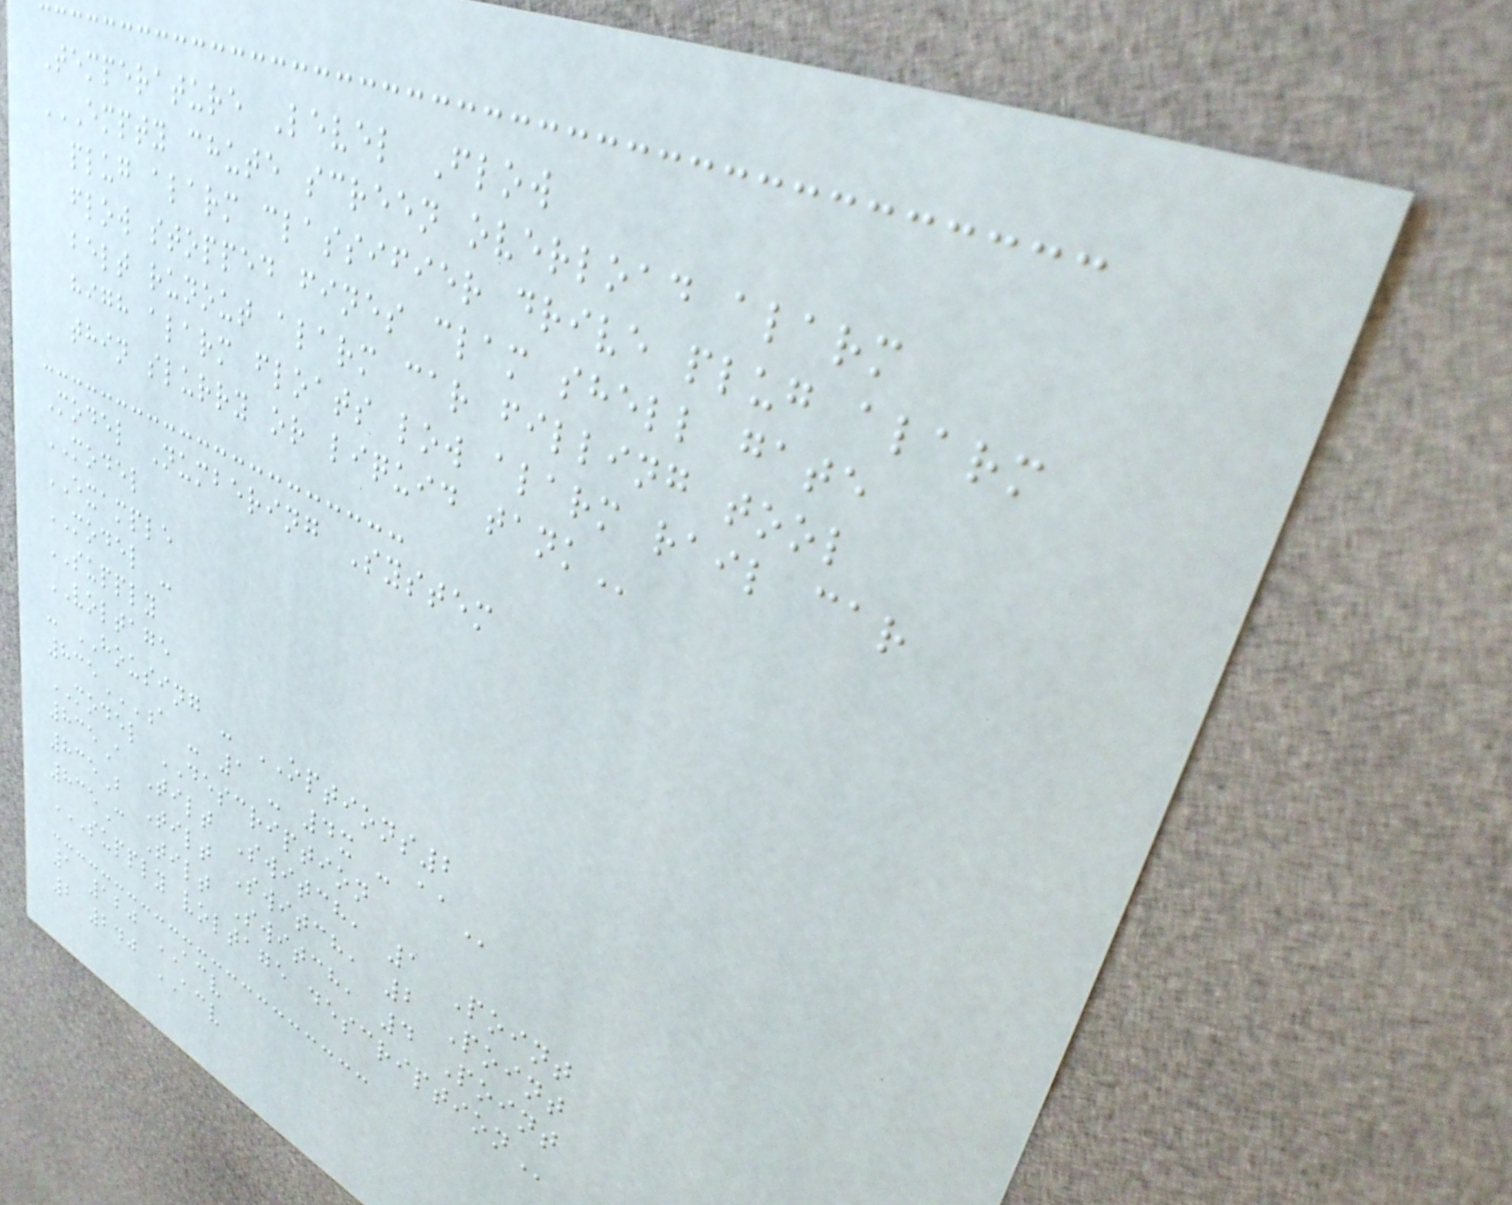Temperature Level Flow
EMPTY CHUTE SCREEN OVERLOAD ALARM
PLUG ALARM CLASSIFIER DRIVE PLUG ALARM
FLOW STOPPED FINES CLAM SHELL GATE
BELT RUNOUT ALARM CAR FILLING TOOL
HIGH ALARM FLOATS LOW ALARM RAIL CAR
THIN SLURRY OR LIQUID TANK
Model Numbering System
MODEL
EXAMPLE
MODEL -
SUPPLY
VOLTAGE
- HOUSING - OPTIONS2
835A - 1 - 4X - AA
MODEL DESCRIPTION
835A Tilt Switch, 1 Point
835B Tilt Switch, 2 Point
835C Tilt Switch, 4 Point
SUPPLY VOLTAGE DESCRIPTION
1 120 ACV
2 240 ACV
